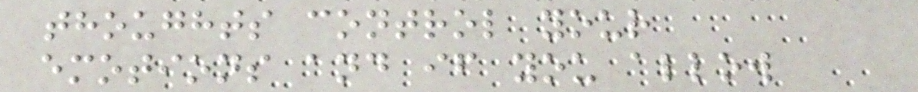thoughts control your
emotions and if you allow
